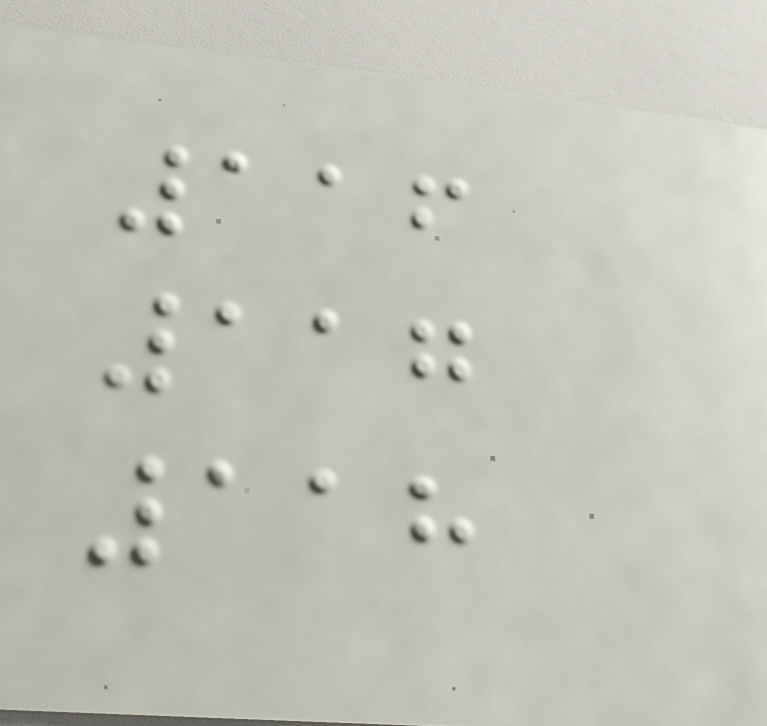116
117
118
